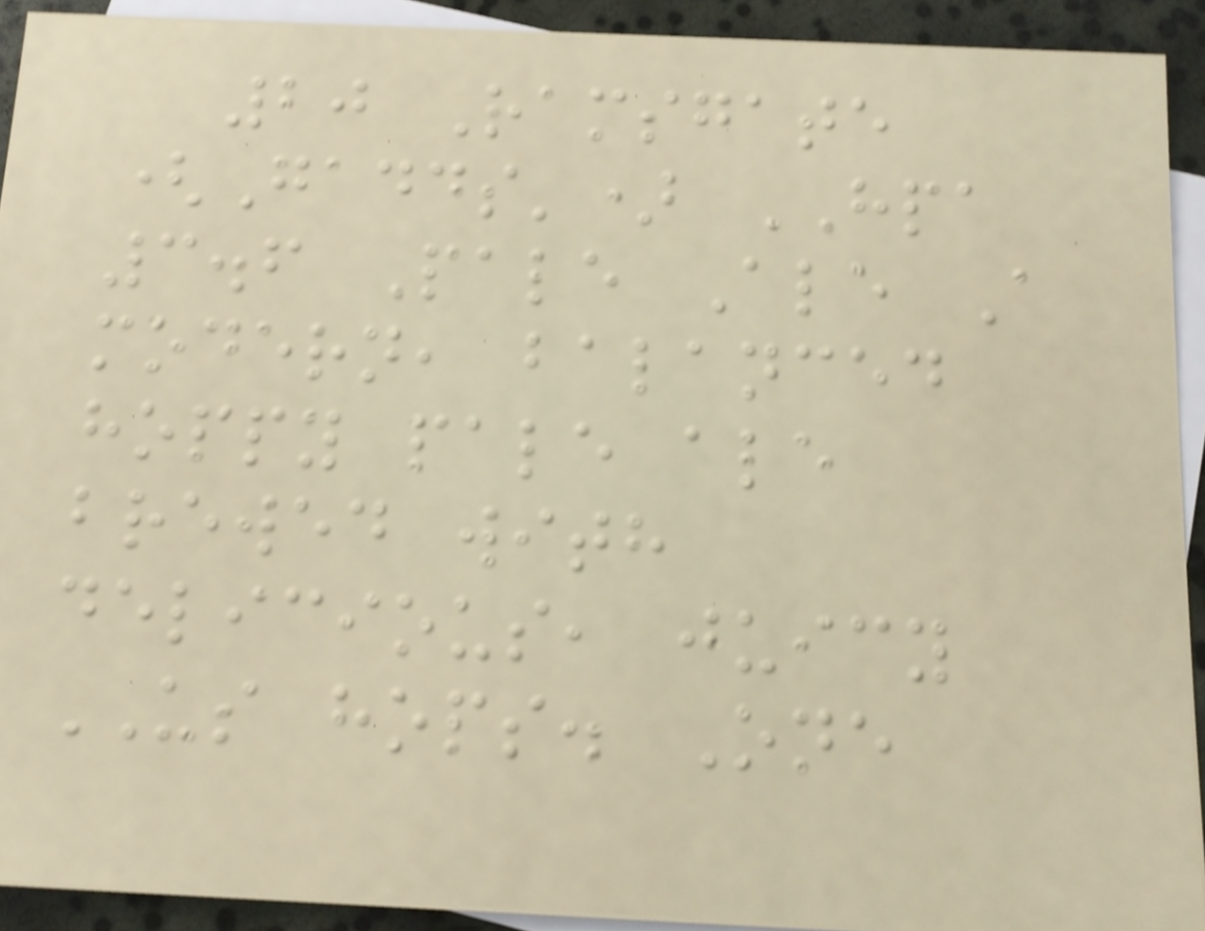20 Ramsgate
(Gadds') HPA
3.6 Pale Ale A
modern, balanced
hoppy pale ale
brewed with
delicious, juicy
US hops. One
